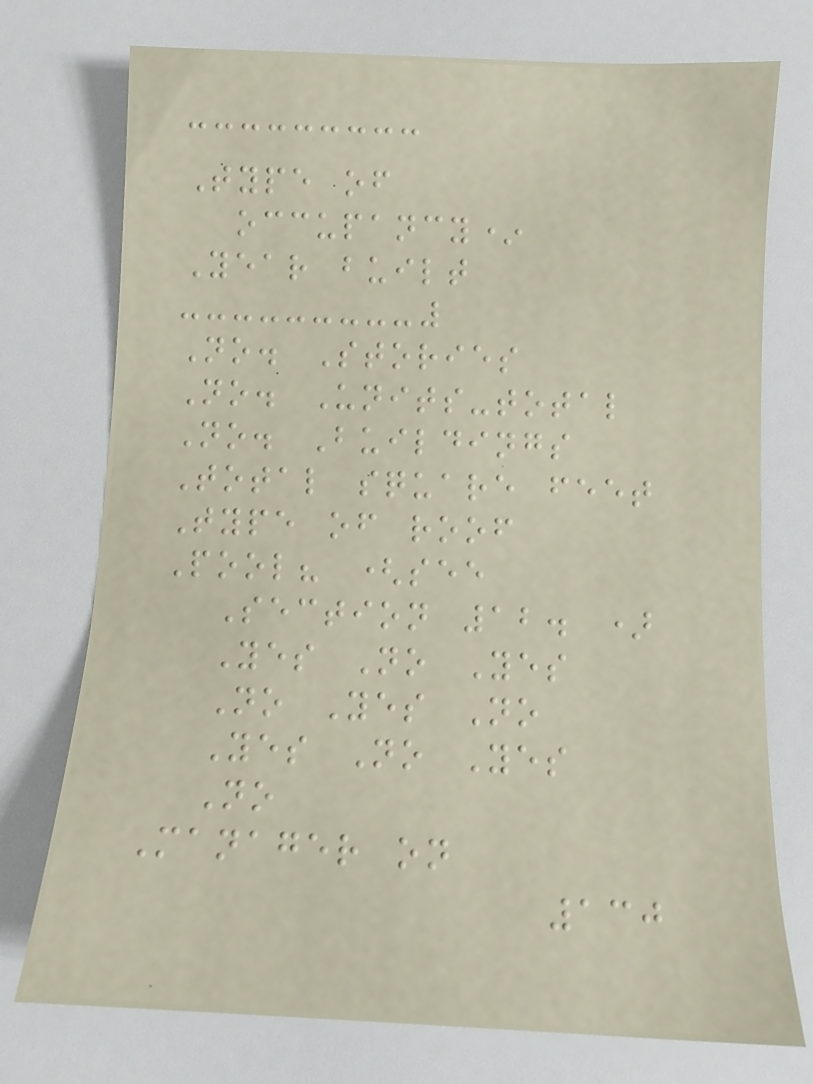Type of
occupancy*
Year built
No. Stories
No. Units-total
No. Buildings
Total square feet
Type of roof
Pool? (see
Section 12. )
Yes No Yes
No Yes No
Yes No Yes
No
Manager on
130
